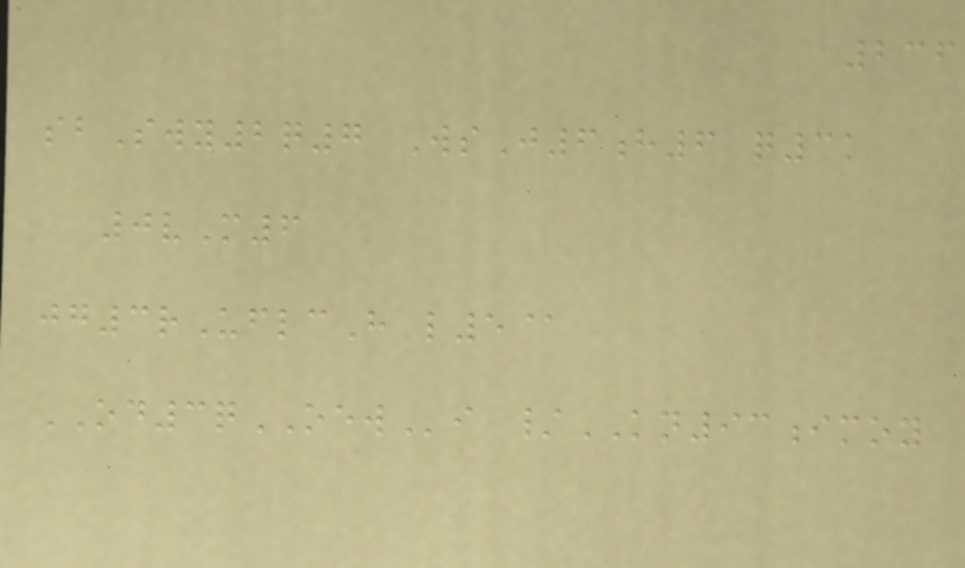236
sbSwy2q7 WsJ6h6 q3k
0vM6
jg3rUflcH l5@
OD3qOEWi /KN93imoy
